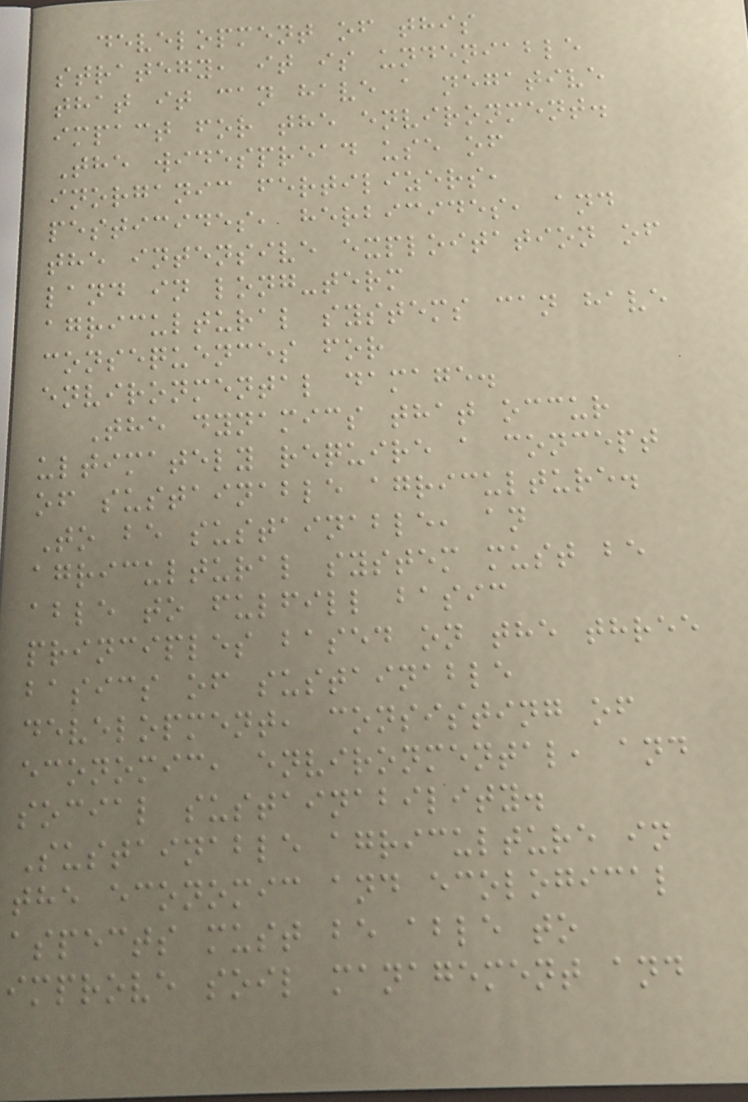development of this
strategy, it is undeniable
that it can have a negative
impact for the environment.
The widespread use of
inorganic fertilizers,
pesticides, herbicides, and
the intensive exploitation of
land in long-term
agricultural systems can have
consequences for
environmental damage.
The dynamics that occur
ultimately require a concept
of sustainable agriculture.
To be sustainable, an
agricultural system must be
able to fulfill basic
principles based on the three
basics of sustainable
development, consisting of
economic, environmental, and
social sustainability.
Sustainable agriculture in
the economic and ecological
aspects must be able to
improve soil management and
